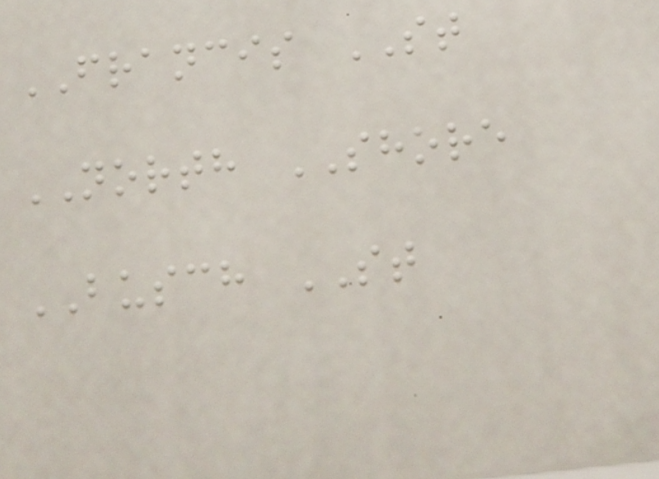FRANCIS ST
NORTH SHORE
BUSCH ST
